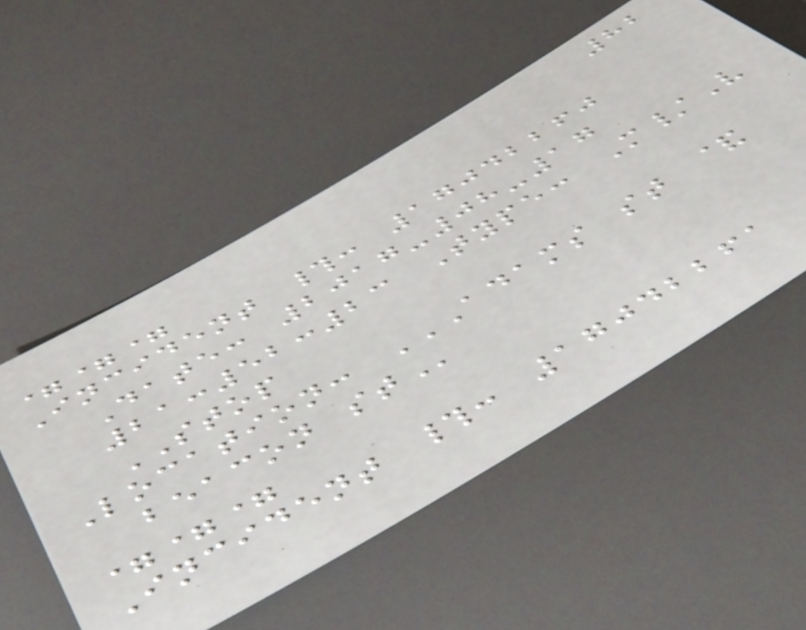82
===
Incident #: 17042260
Date: 2017-08-17
21:52:23 Type: M/V
STOP
Location: ADAMS ST &
BEACON ST
===
Incident #: 17042261
